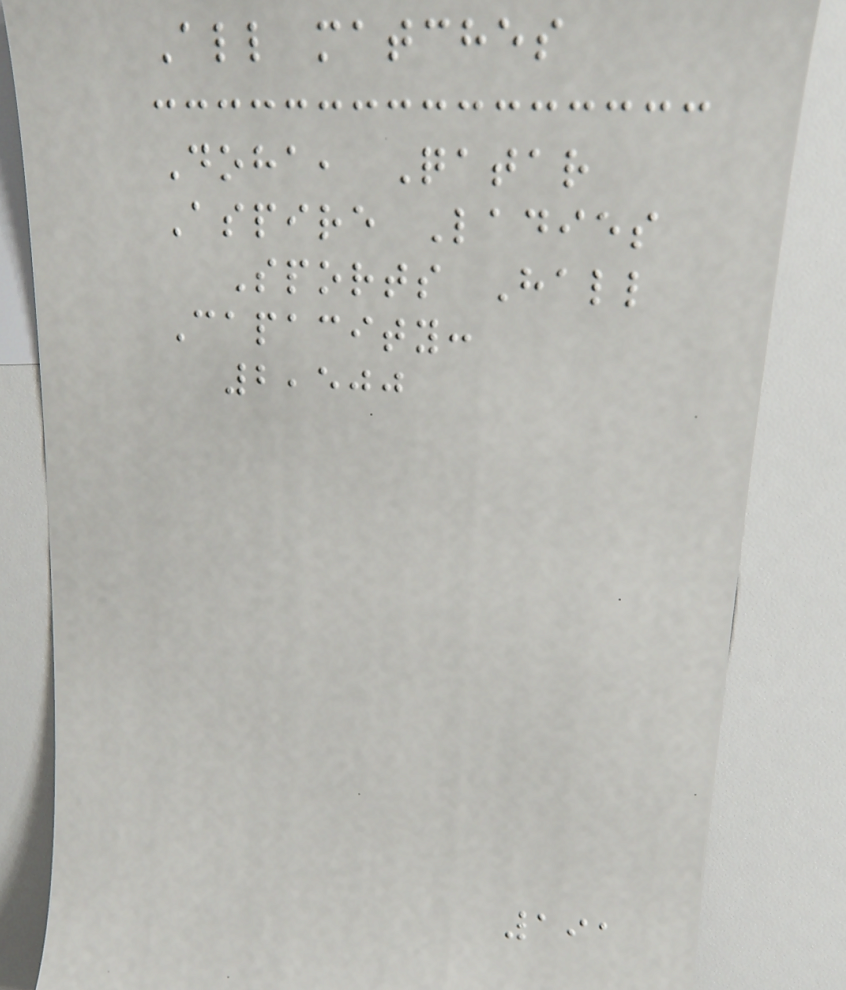All matches
Doha, Qatar
Aspire Ladies
Sports Hall
Capacity:
2,500
191
